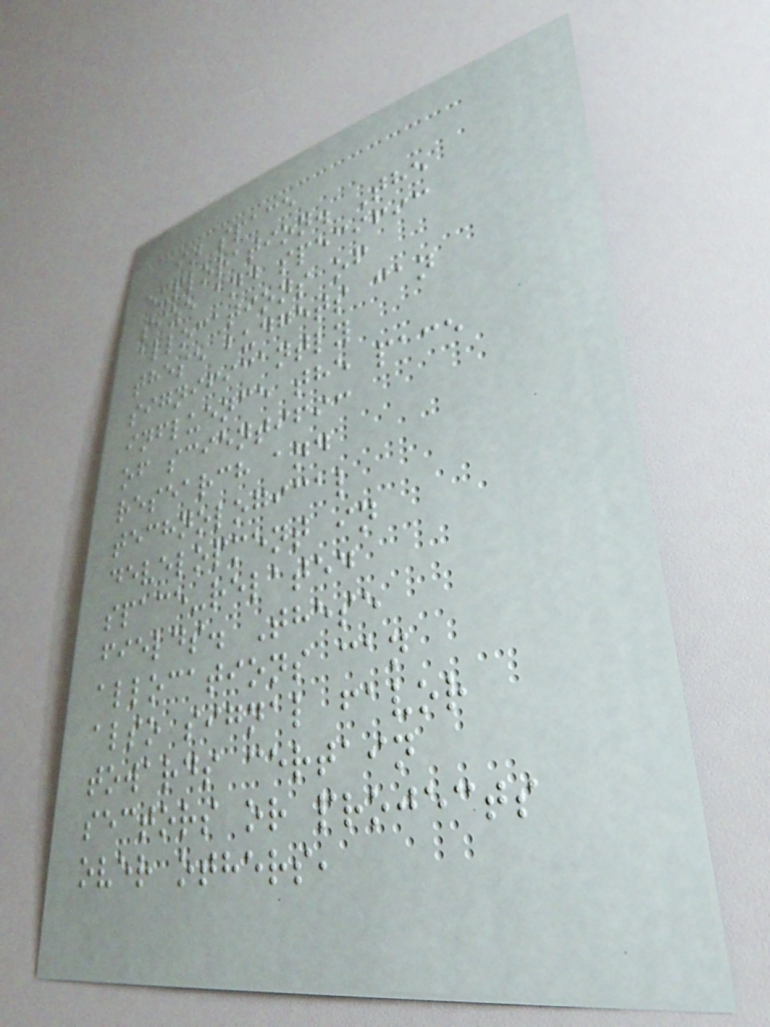in space
exploration. The
size and specific
allocations of
these budgets can
significantly
influence the pace
of scientific
research and
technological
development in
space-related
fields. These
allocations can
also signal favor
towards certain
sectors or projects
over others,
